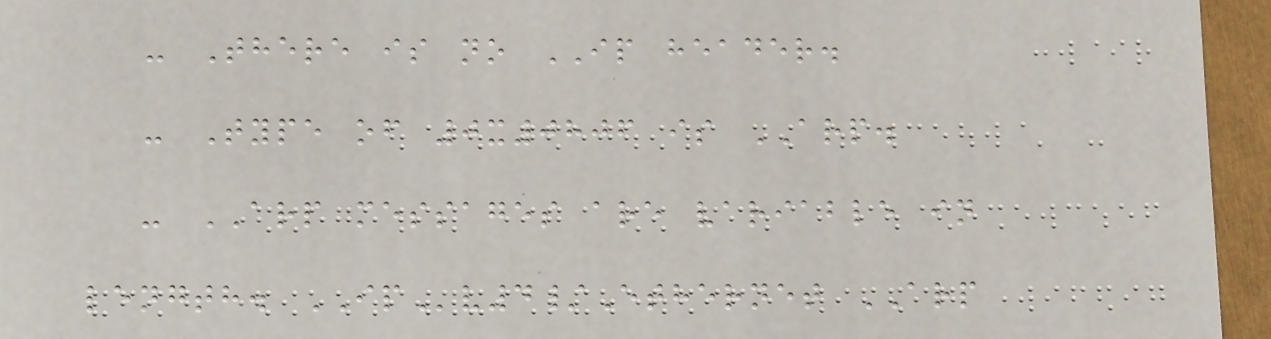- There is no IP header.
- Type of 0x0806 is ARP.
- ARP messages are variable in
length. IPv4/Ethernet ARP
